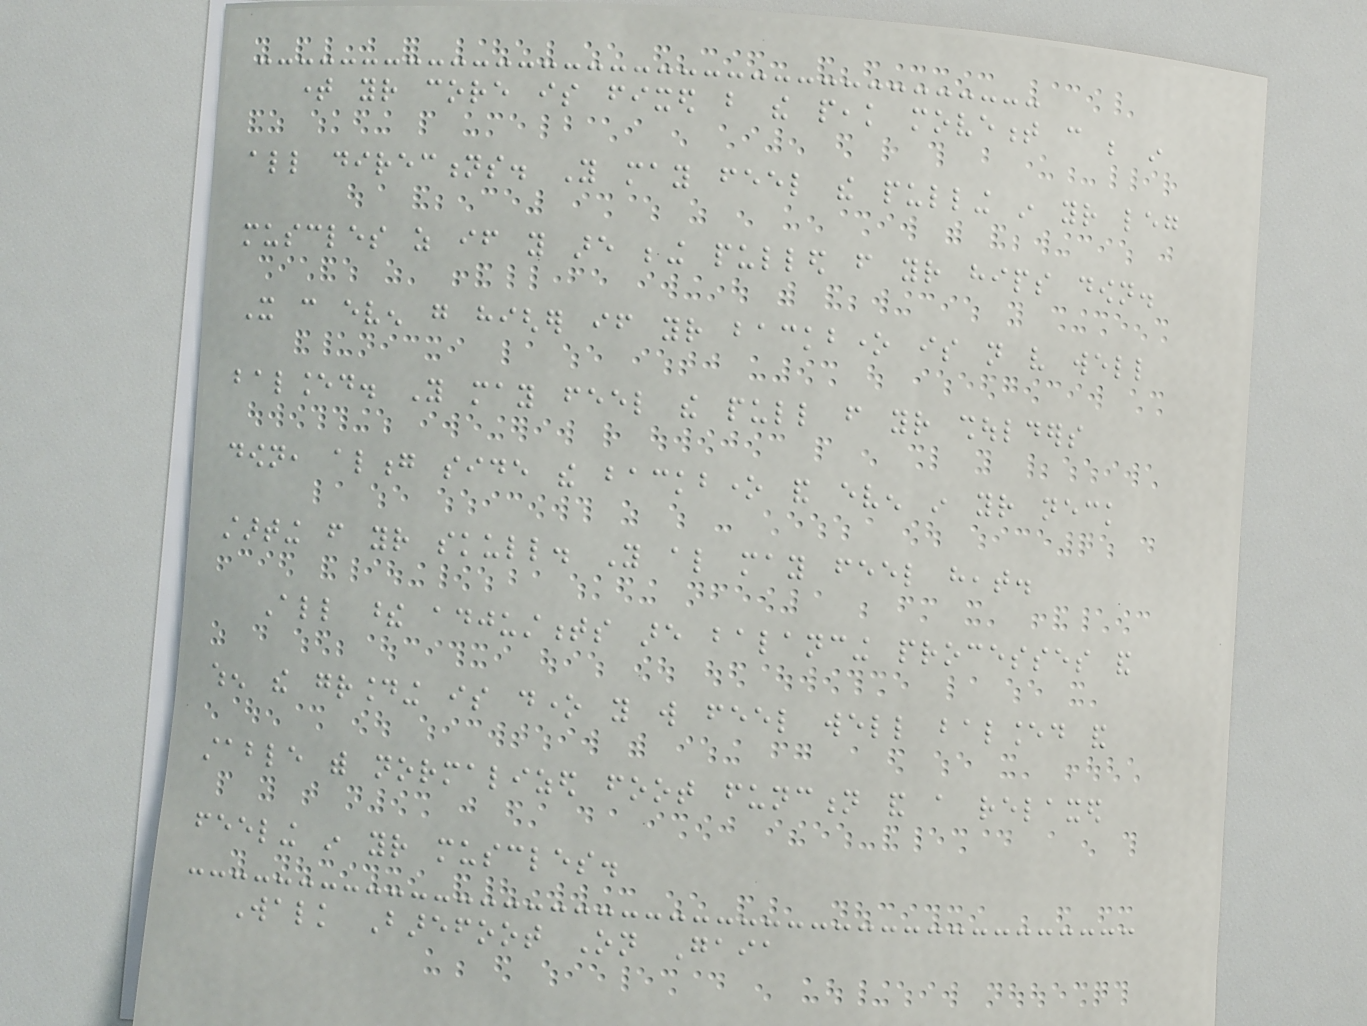time your core is fixed but the peak movement can be in
all directions. You may feel the pulling in your leg
muscles as if you are being pulled from your hips down.
It can even go higher if your backbone is not very well
balanced. You may feel the pull from your shoulders
down, along side the backbone and even in your neck
starting from your skull. You also may feel heat.
All these adjustments are balancing processes and
when the grounding is done you will feel well balanced and
stable with normalized foot function and a relaxed
feeling in your muscles.
Walk Barefoot On Gaia
